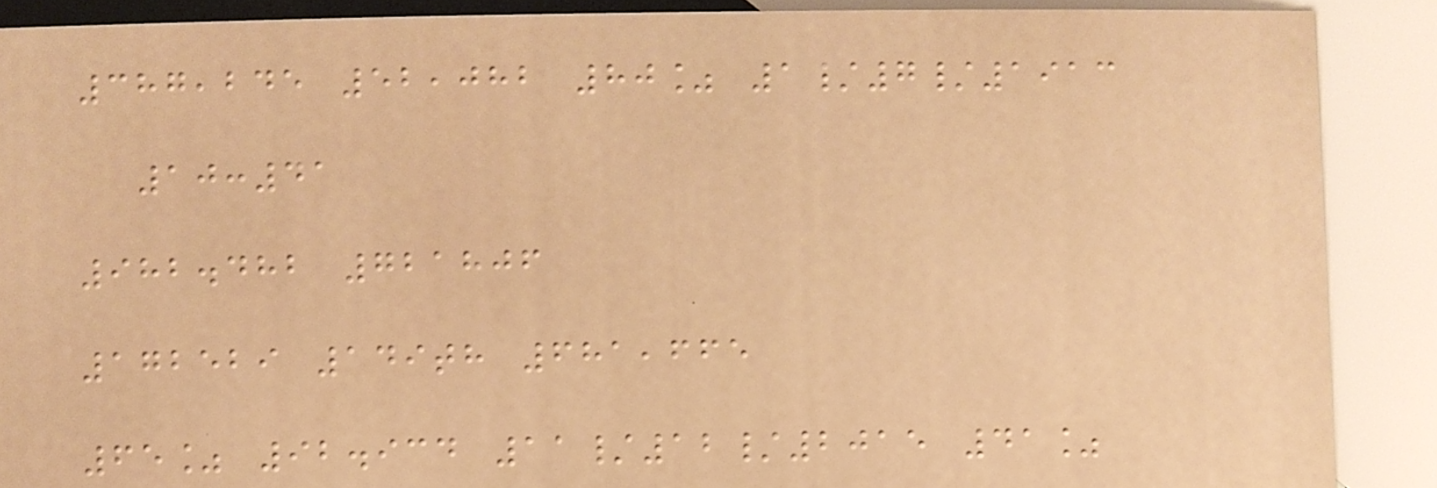387,245 52,082 80% 1/7/1913
10:41
982.482 721806
172529 149th 681,665
65% 92.934 11/12/2015 41%
